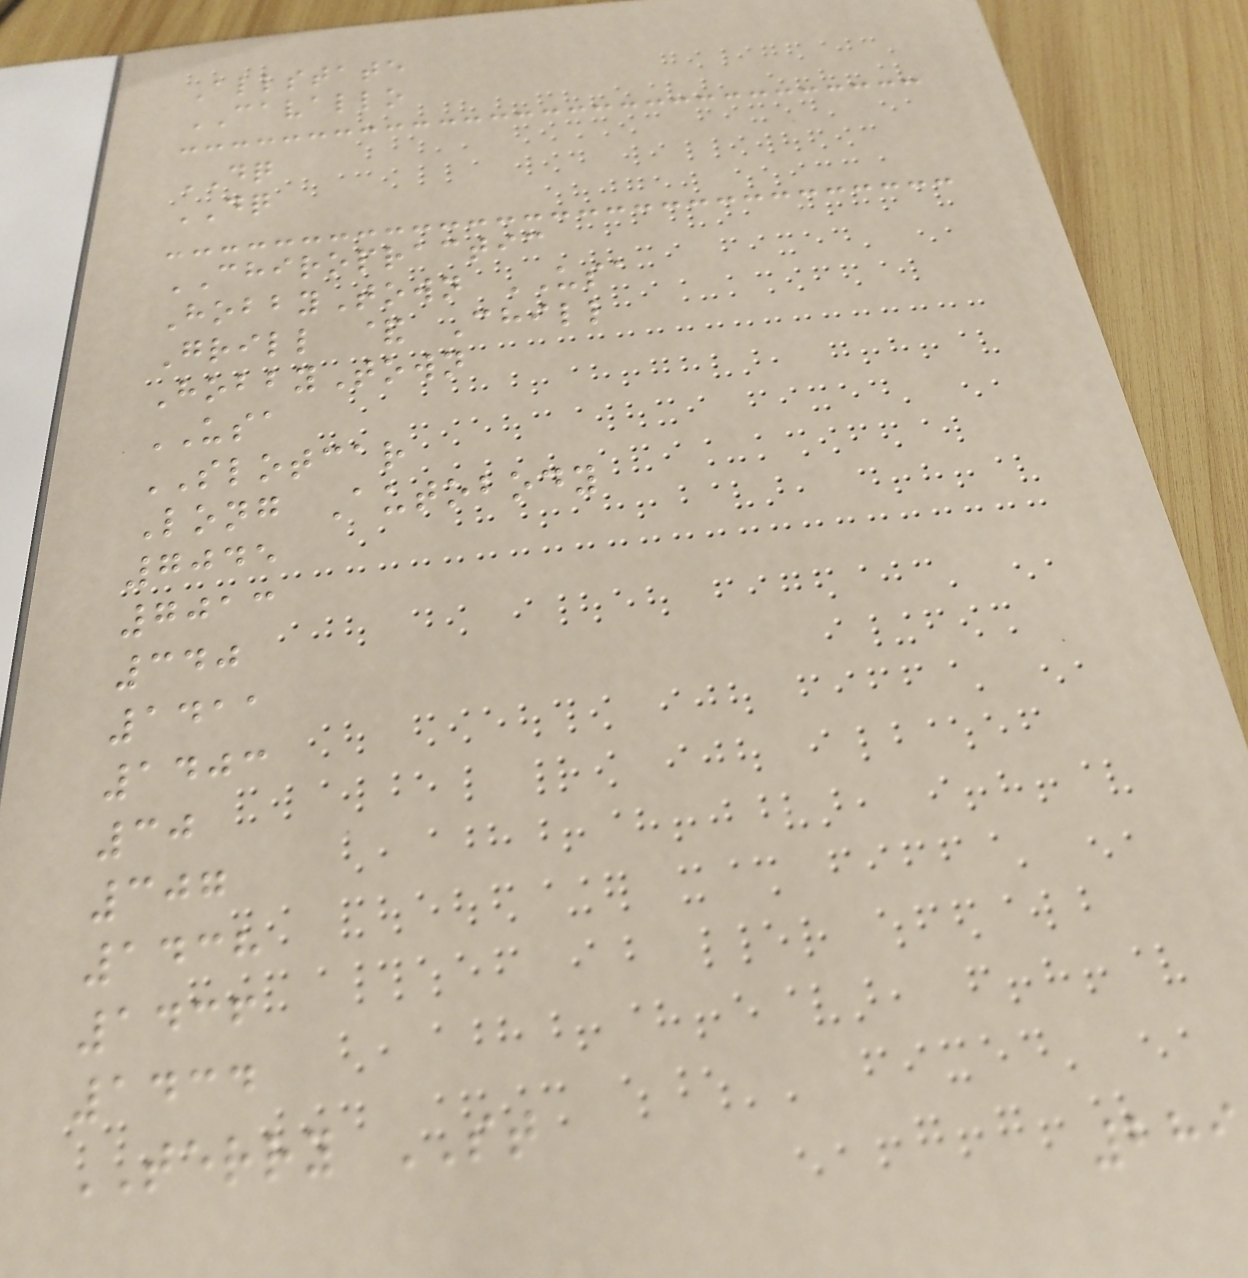Allstate
CAVALLO
DQ
DQ
CHIROPRACTIC
HobbyTown USA
Grill & Chill
HobbyTown
USA
SLOTCAR
Long Autobody
7045
7013
340
1411
1403
30
307
1438
1436
1434
TERRY ST
289
